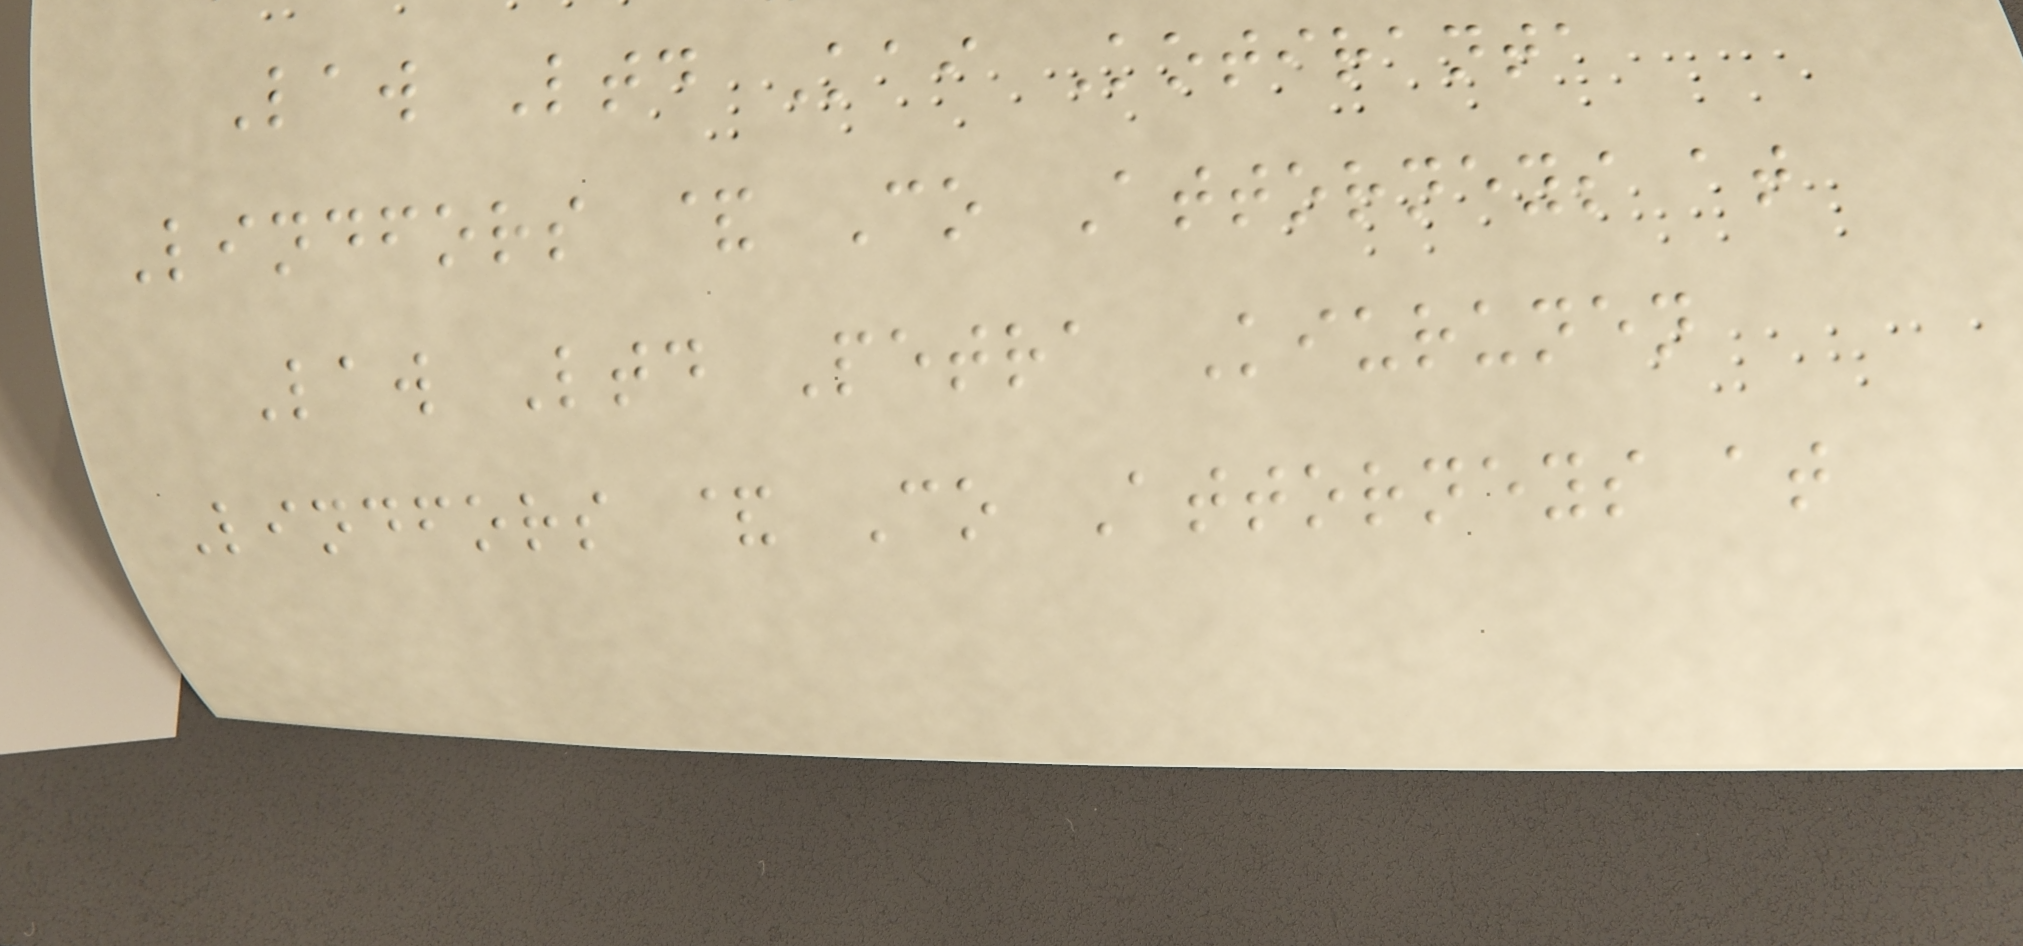Law Ltd Kai Kotiranta
Lindfors & Co Attorneys at
Law Ltd Petra Kiurunen
Lindfors & Co Attorneys at
